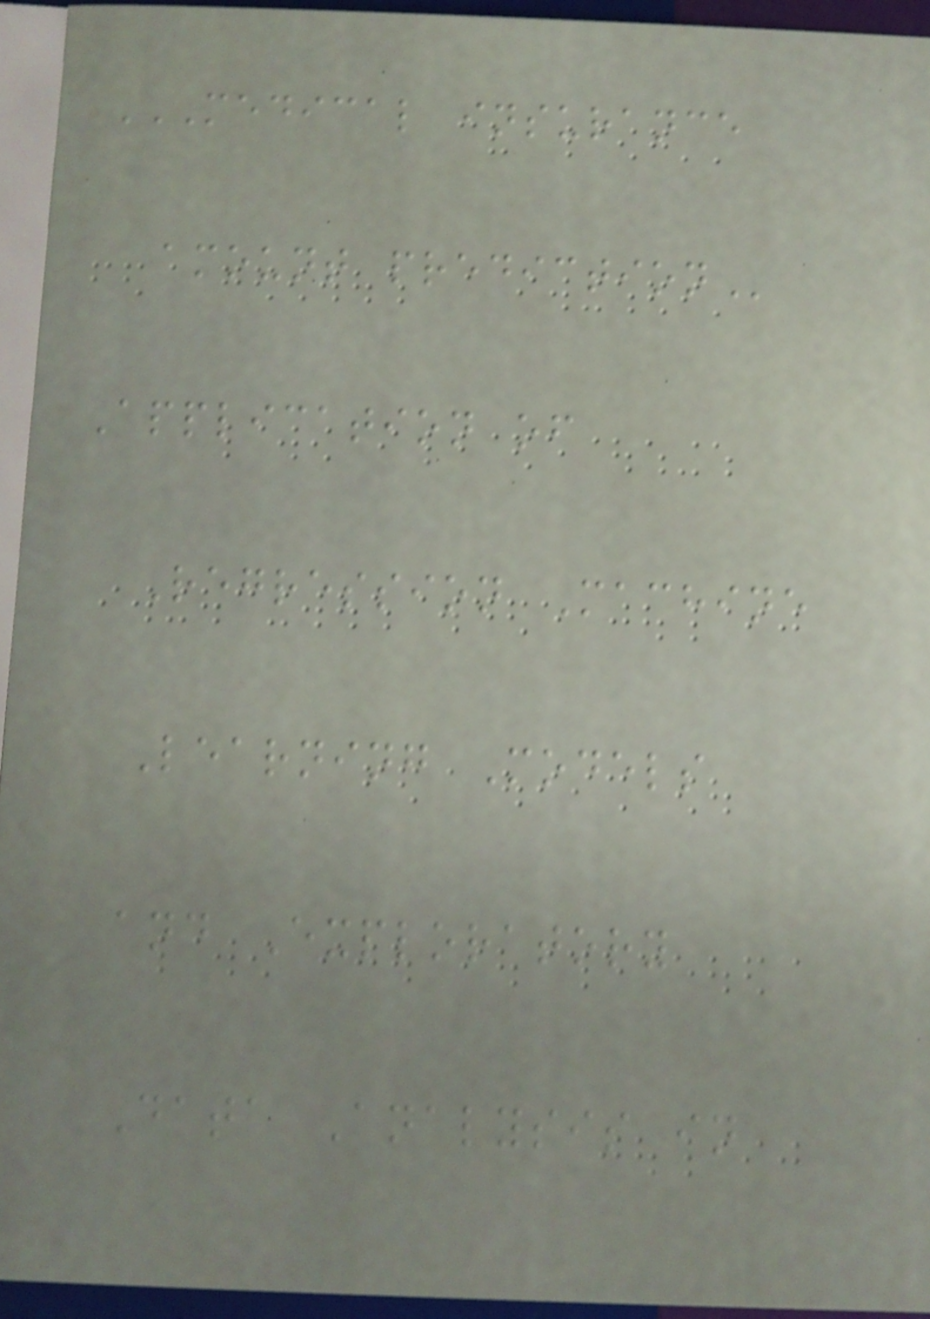MEDICAL INSURANCE
AMOUNT PREDICTION
Application of
Regression Machine
Learning Models
and Exploratory
Data Analysis in
